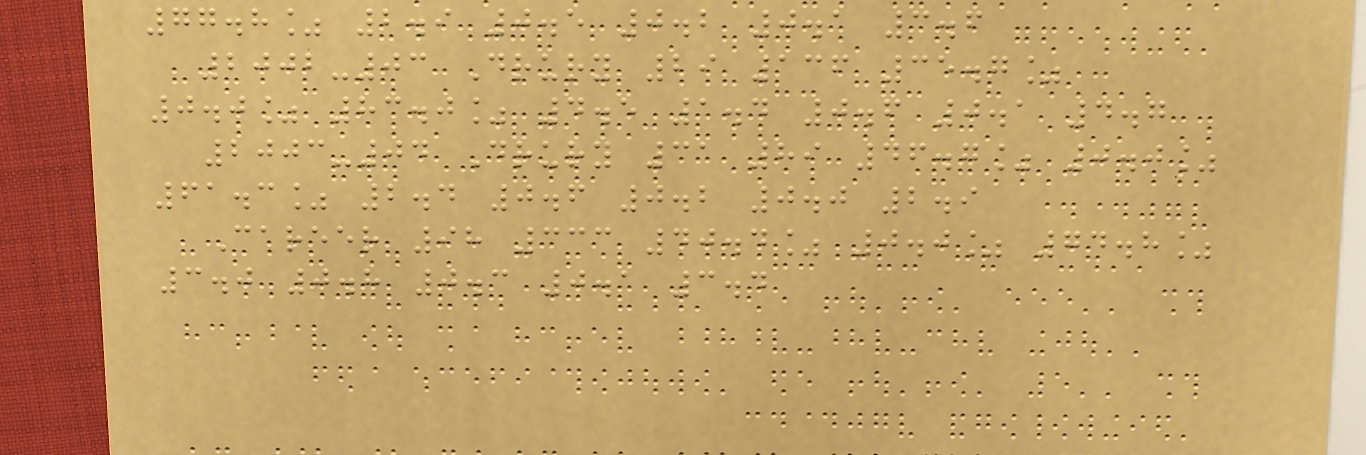77.8% 2.9 0.5 0.2 0.1 3.6
2002-03 Drury 29 136 35.7%
0.0% 83.0% 4.5 1.4 0.6 0.1 4.7
2003-04 Drury 31 89 46.7% 0.0%
61.3% 2.4 0.6 0.2 0.0 2.9
Career 98 333 40.4% 0.0% 74.8%
3.0 0.8 0.3 0.1 3.4
